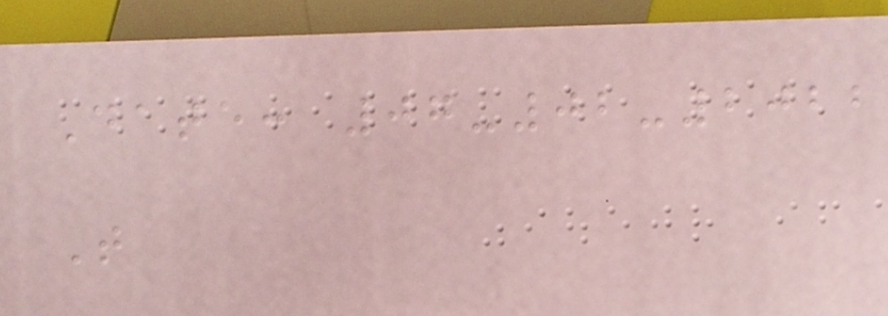Date: 07-02-2022
T
